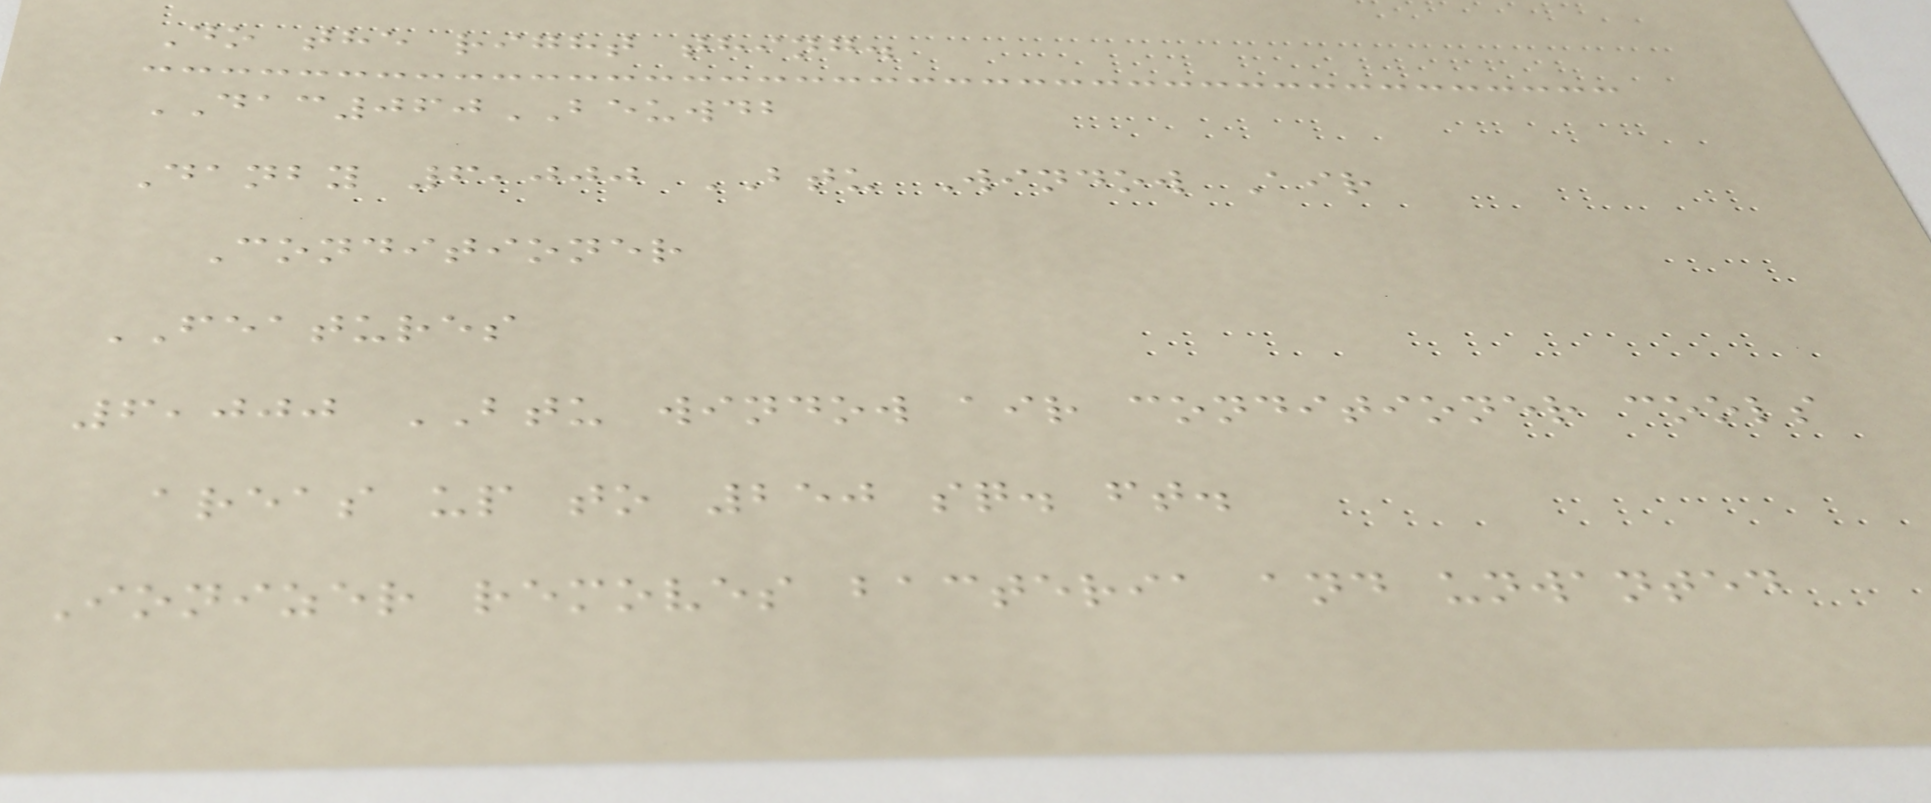Do the right thing.
DAC060BEUWDB
Danby 6,000 BTU Window Air
Conditioner
FEATURES
6,000 BTU window air conditioner cools
areas up to 250 sq. ft.
Ionizer removes bacteria and unwanted
